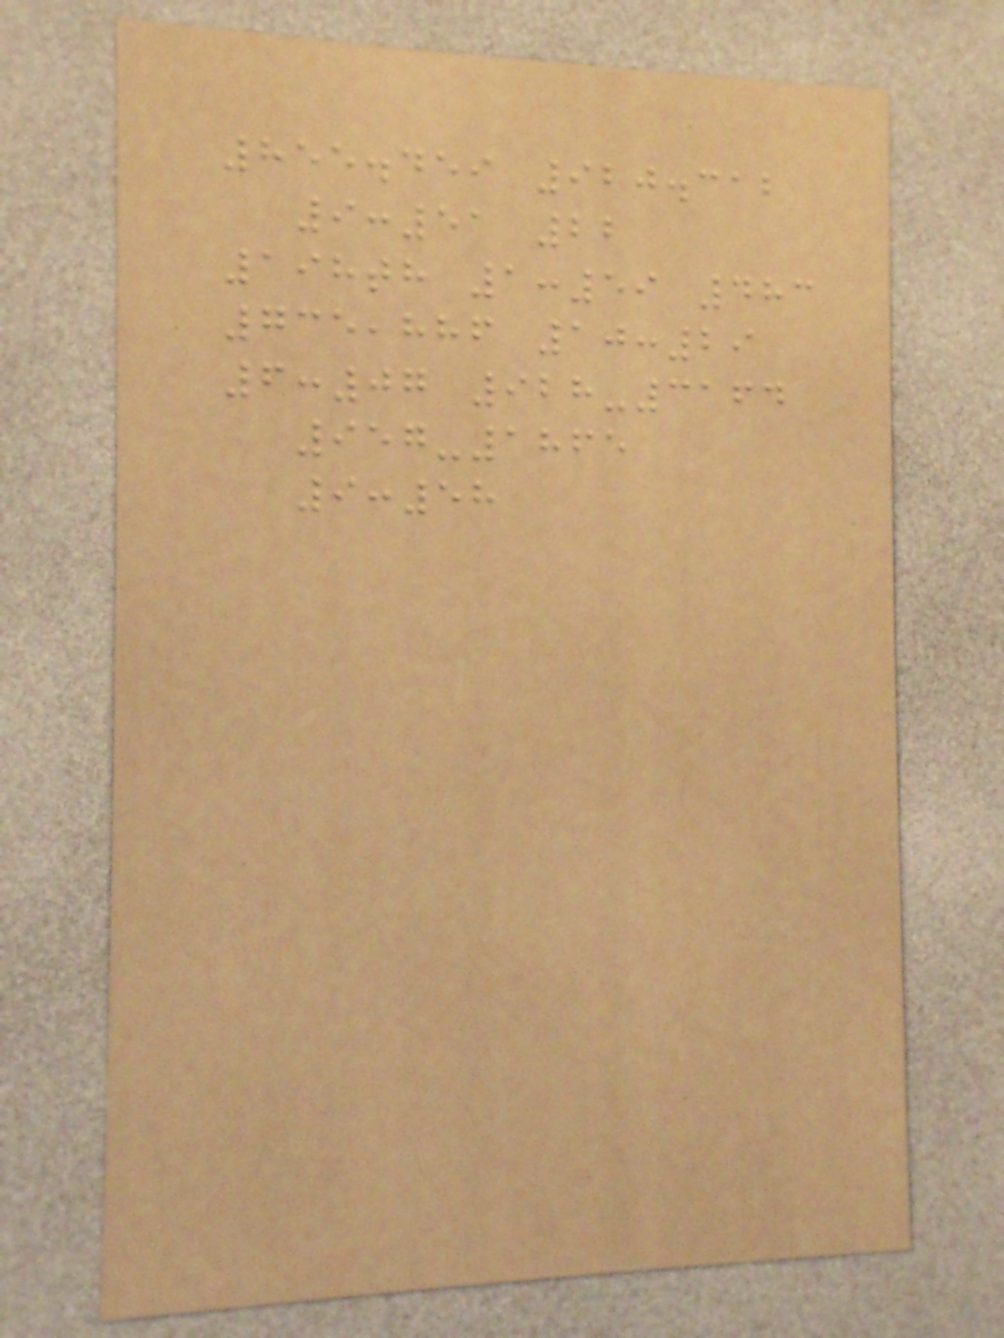855.459 920.312
9:51 22
198th 1:59 483
735,886 10:29
6:07 928-3164
957-1865
9:58
